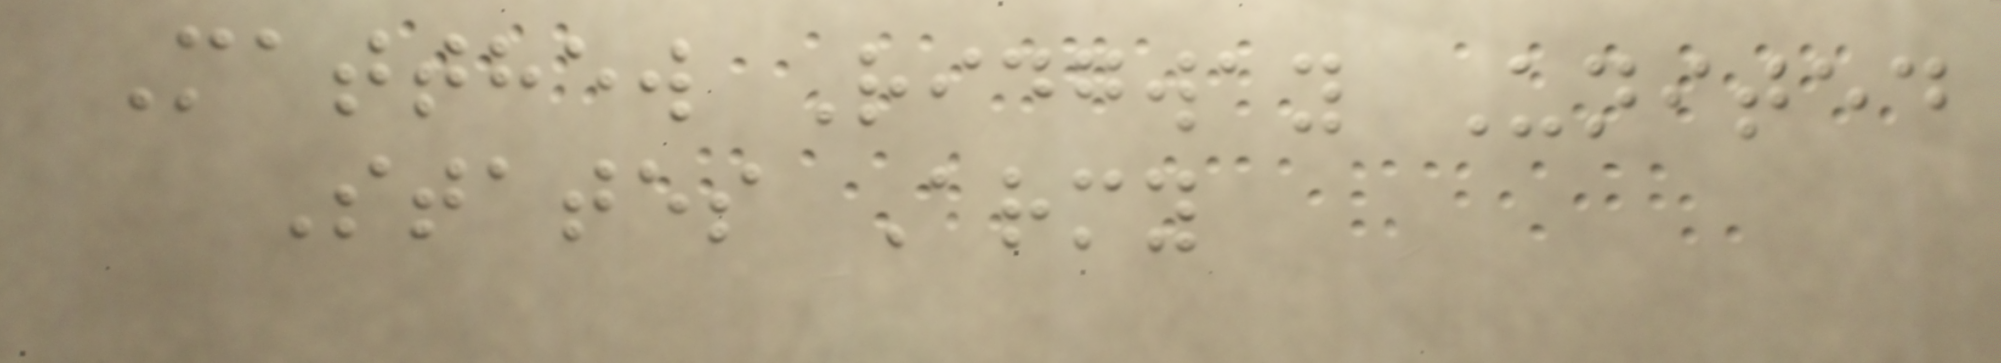Matthew Ridgway United
States Army
